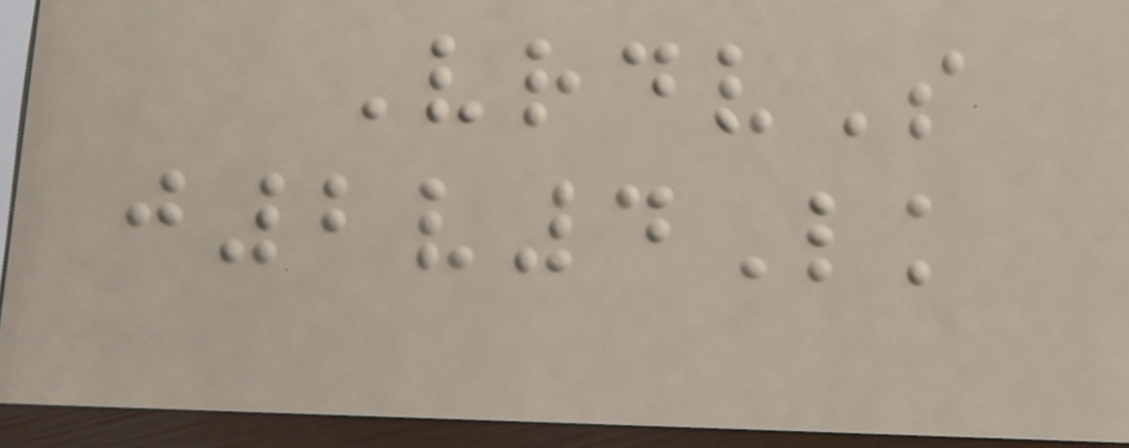VrdvS
j2v4Lk
